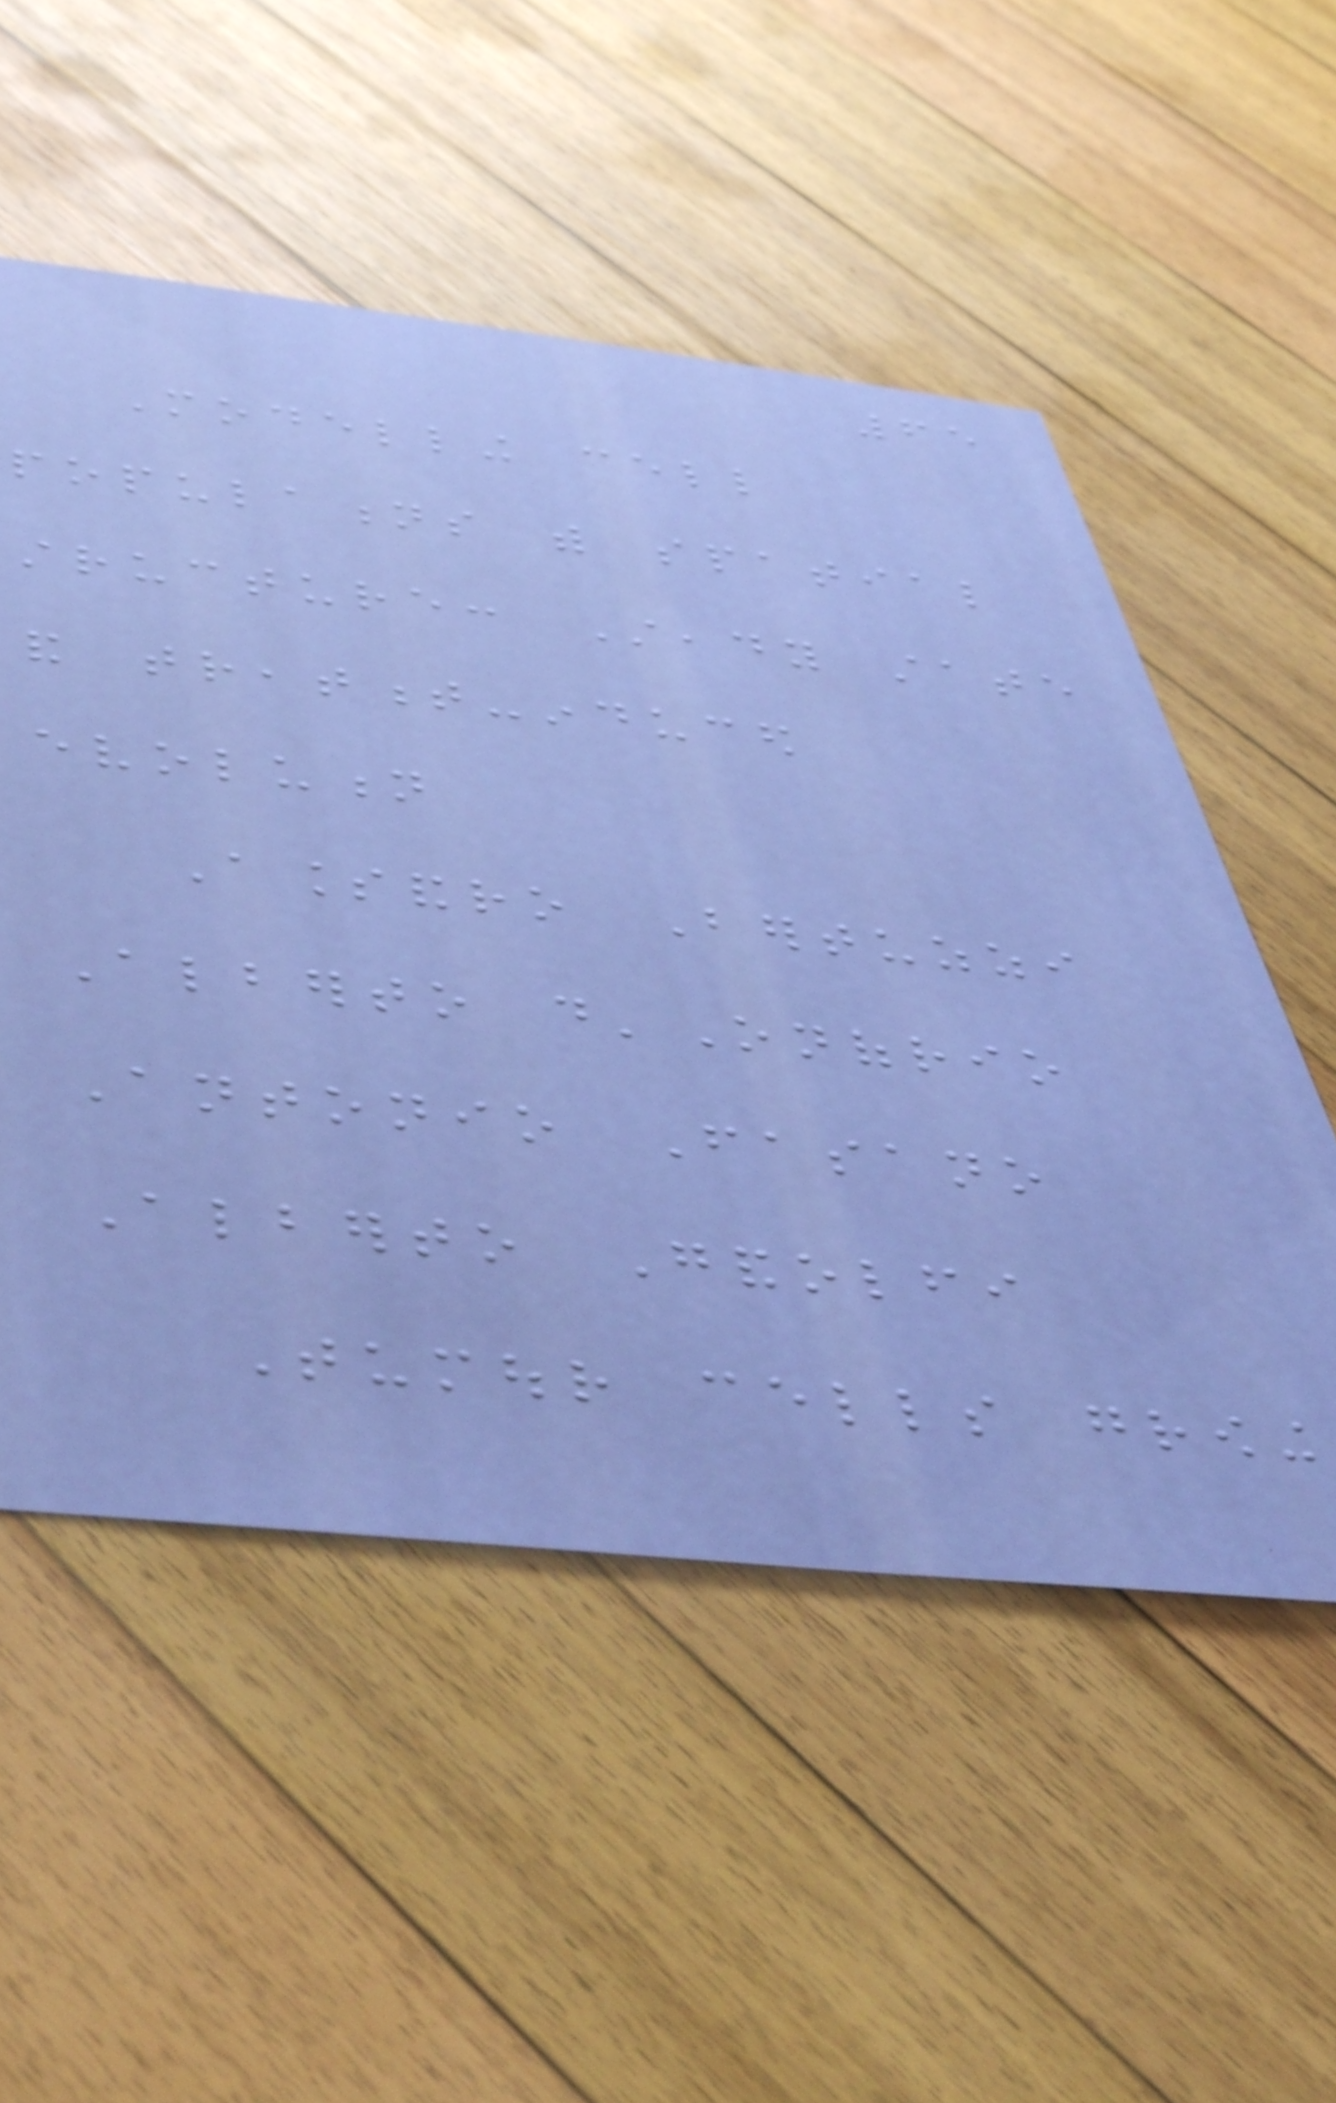65
Modelling cell
populations with spatial
structure: Steady state
and treatment-induced
evolution
Alessandro Bertuzzi
Alberto d'Onofrio
Antonio Fasano
Alberto Gandolfi
Tumour cells growing
